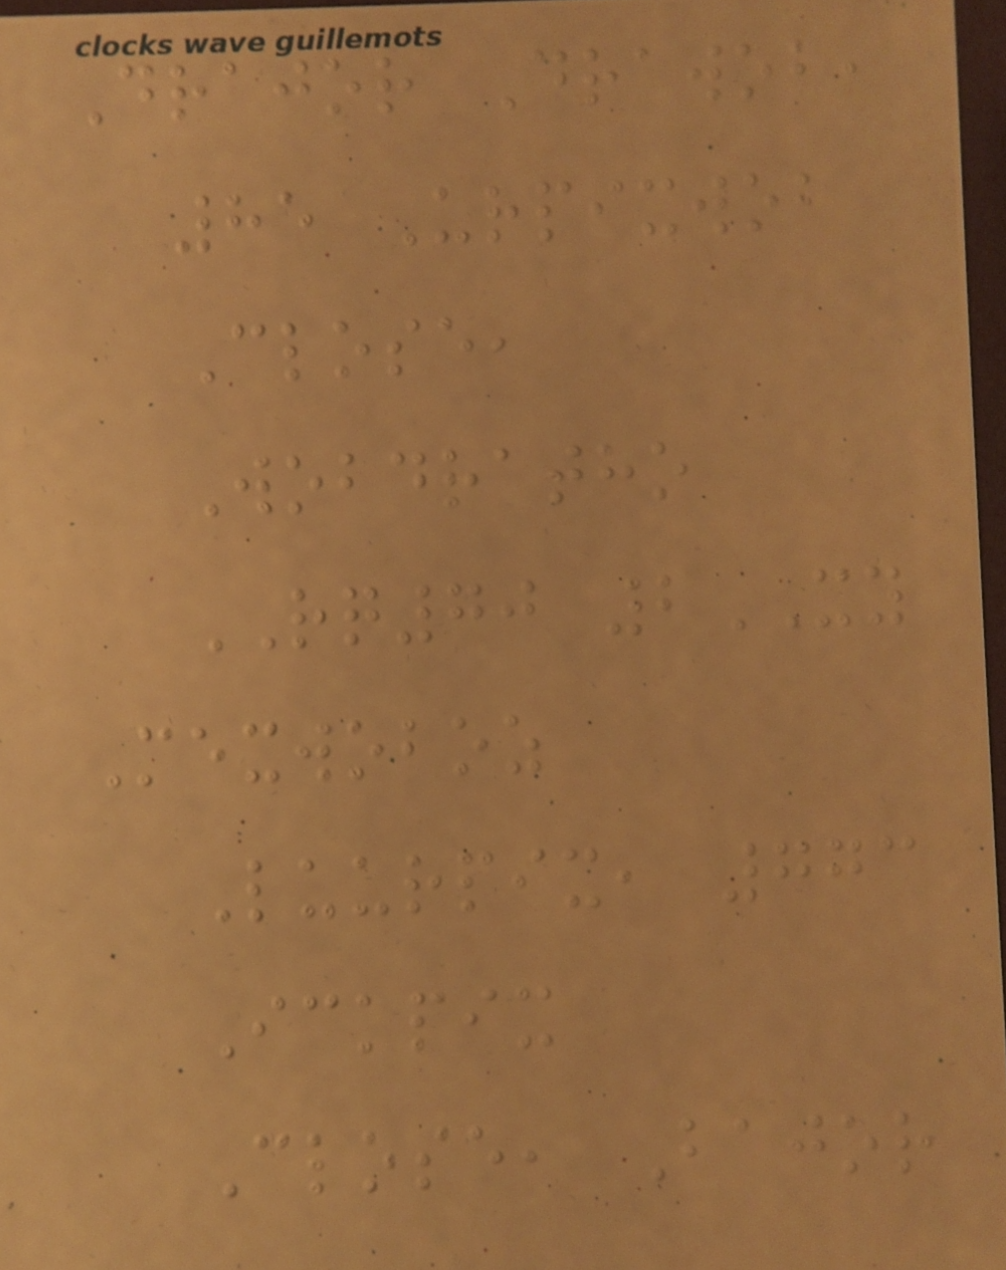Drajor Drawob,
85 Urpixwob
Close,
Wobdratho
RQ70 2XY
Mexwoboz
Luurpix, 773
Ickpix
Close, Bajor
